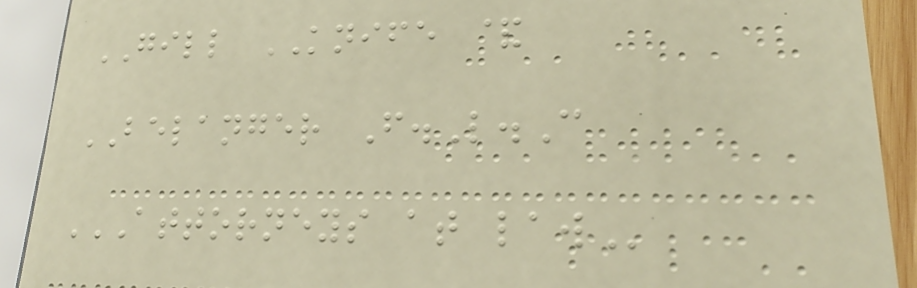GILL KNIFE &
BELANGER F.L.C
ATTORNEYS AT LAW
